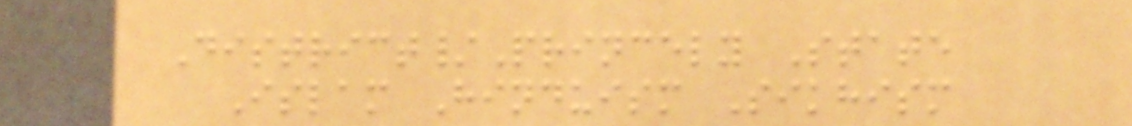District/Princely State
Islam Hinduism Sikhism
